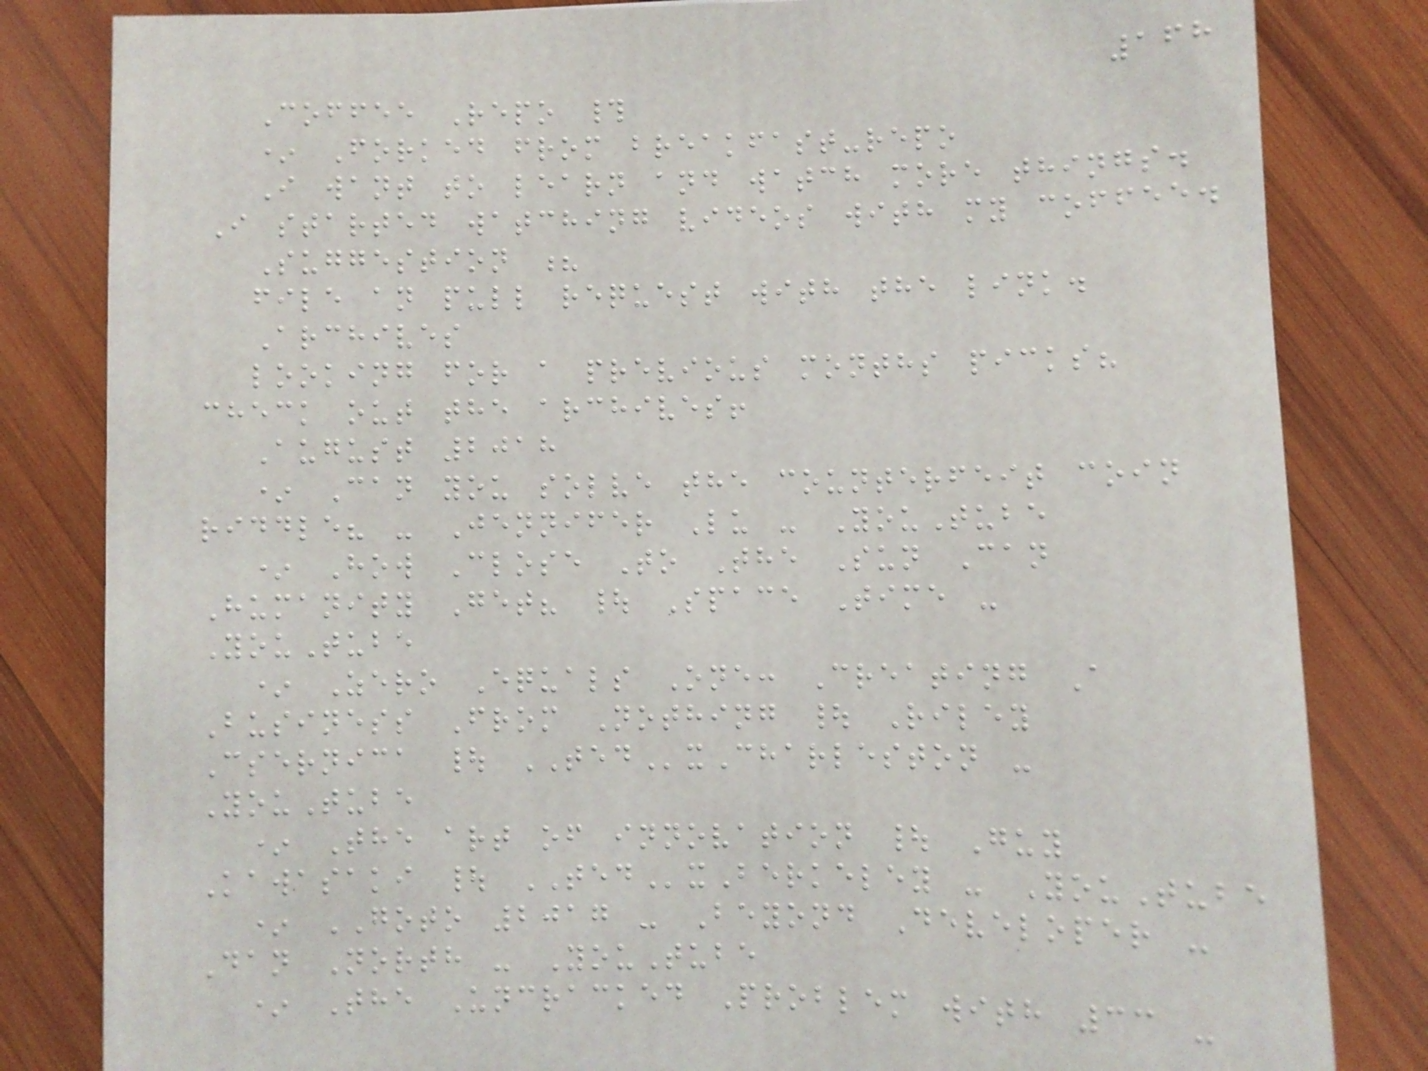168
Coffee Repo #
* Forked from breakfast-repo
I want to learn and watch more things.
I started watching videos with my coffee.
Suggestion ?
file an pull request with the link.
Archives
looking for a previous months picks?
check out the archives!
August 2018
* Can you solve the counterfeit coin
riddle? - Jennifer Lu - YouTube
* How Close To The Sun Can
Humanity Get? | Space Time -
YouTube
* Zero Equals One: Creating A
Business From Nothing | Riley
Csernica | TEDxCharleston -
YouTube
* The art of innovation | Guy
Kawasaki | TEDxBerkeley - YouTube
* GOTO 2017 - Beyond Developer -
Dan North - YouTube
* The Uncracked Problem with 33 -
